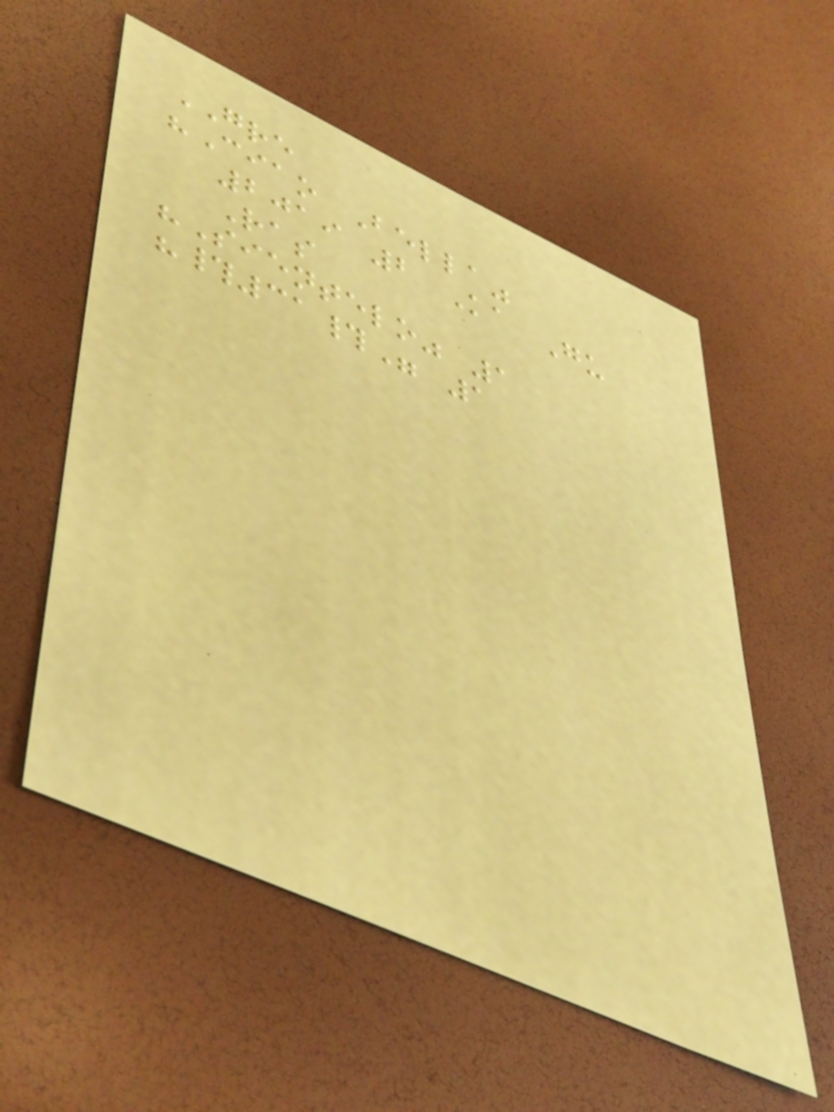GRE
"Ciao Bella"
2019 2 Ka Gu
Ras
"Sientelo" 1
"#31#" 1
